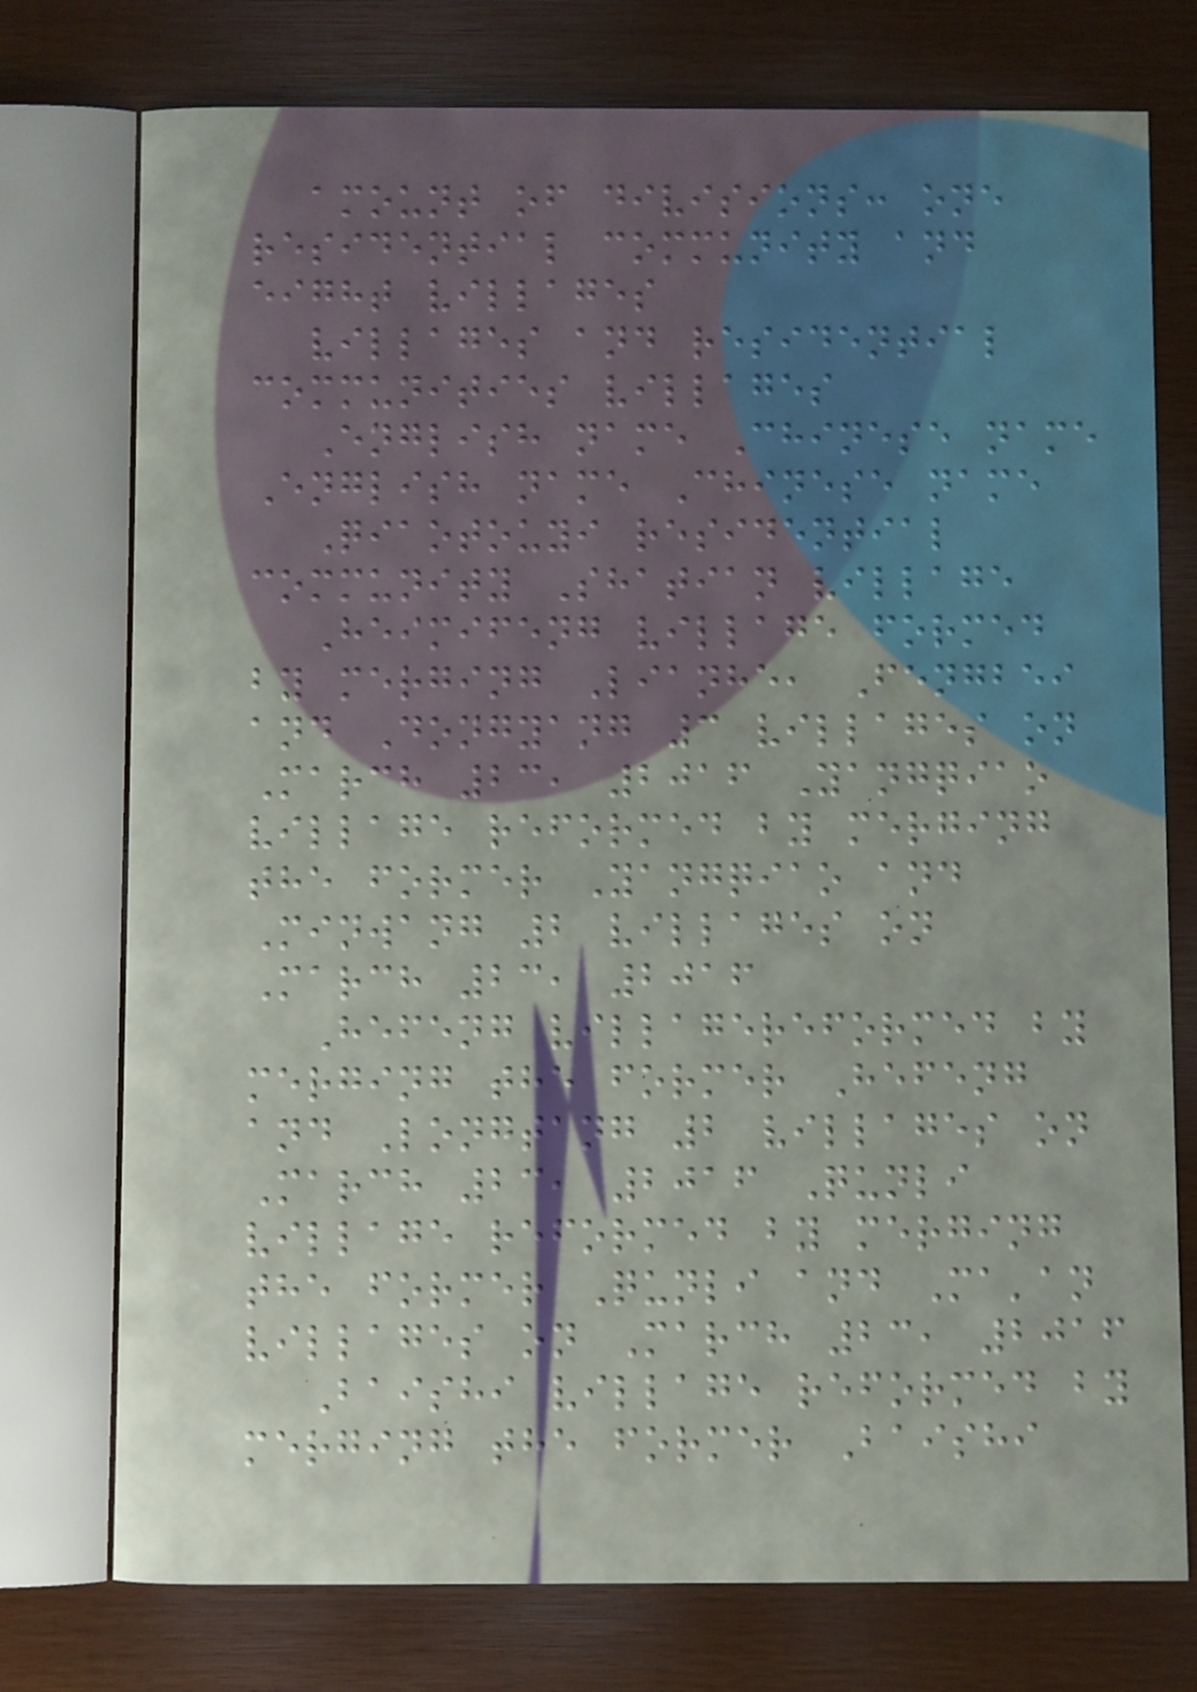amount of divisions: one
residential community and
eight villages
villages and residential
communities villages
English name Chinese name
English name Chinese name
Qiaotouyi residential
community Shatian village
Heimifeng village formed
by merging Lianhe, Fengbei
and Dongyang 3 villages on
March 23, 2016 Yangqiao
village reformed by merging
the former Yangqiao and
Minwang 2 villages on
March 23, 2016
Hefeng villagereformed by
merging the former Hefeng
and Longtang 2 villages on
March 23, 2016 Qunli
village reformed by merging
the former Qunli and Ma'an
villages on March 23, 2016
Baishi village reformed by
merging the former Baishi
